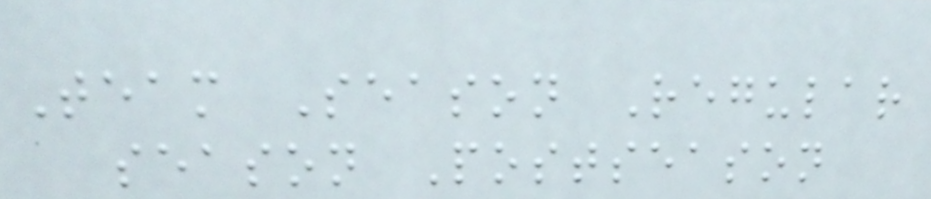Team Season Regular
season Postseason
